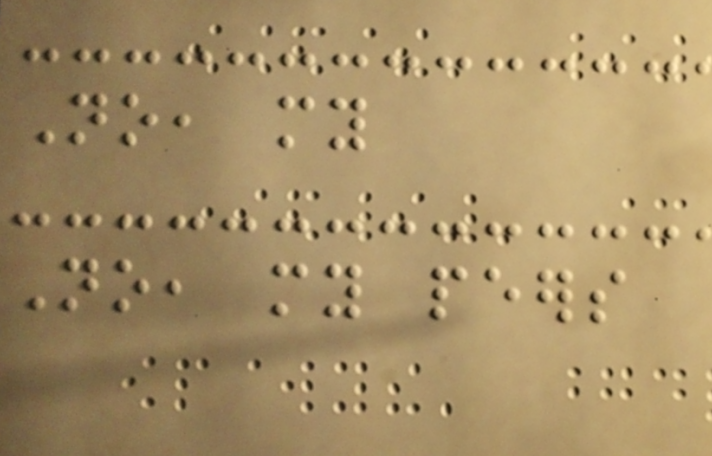No, my
No, my peers
